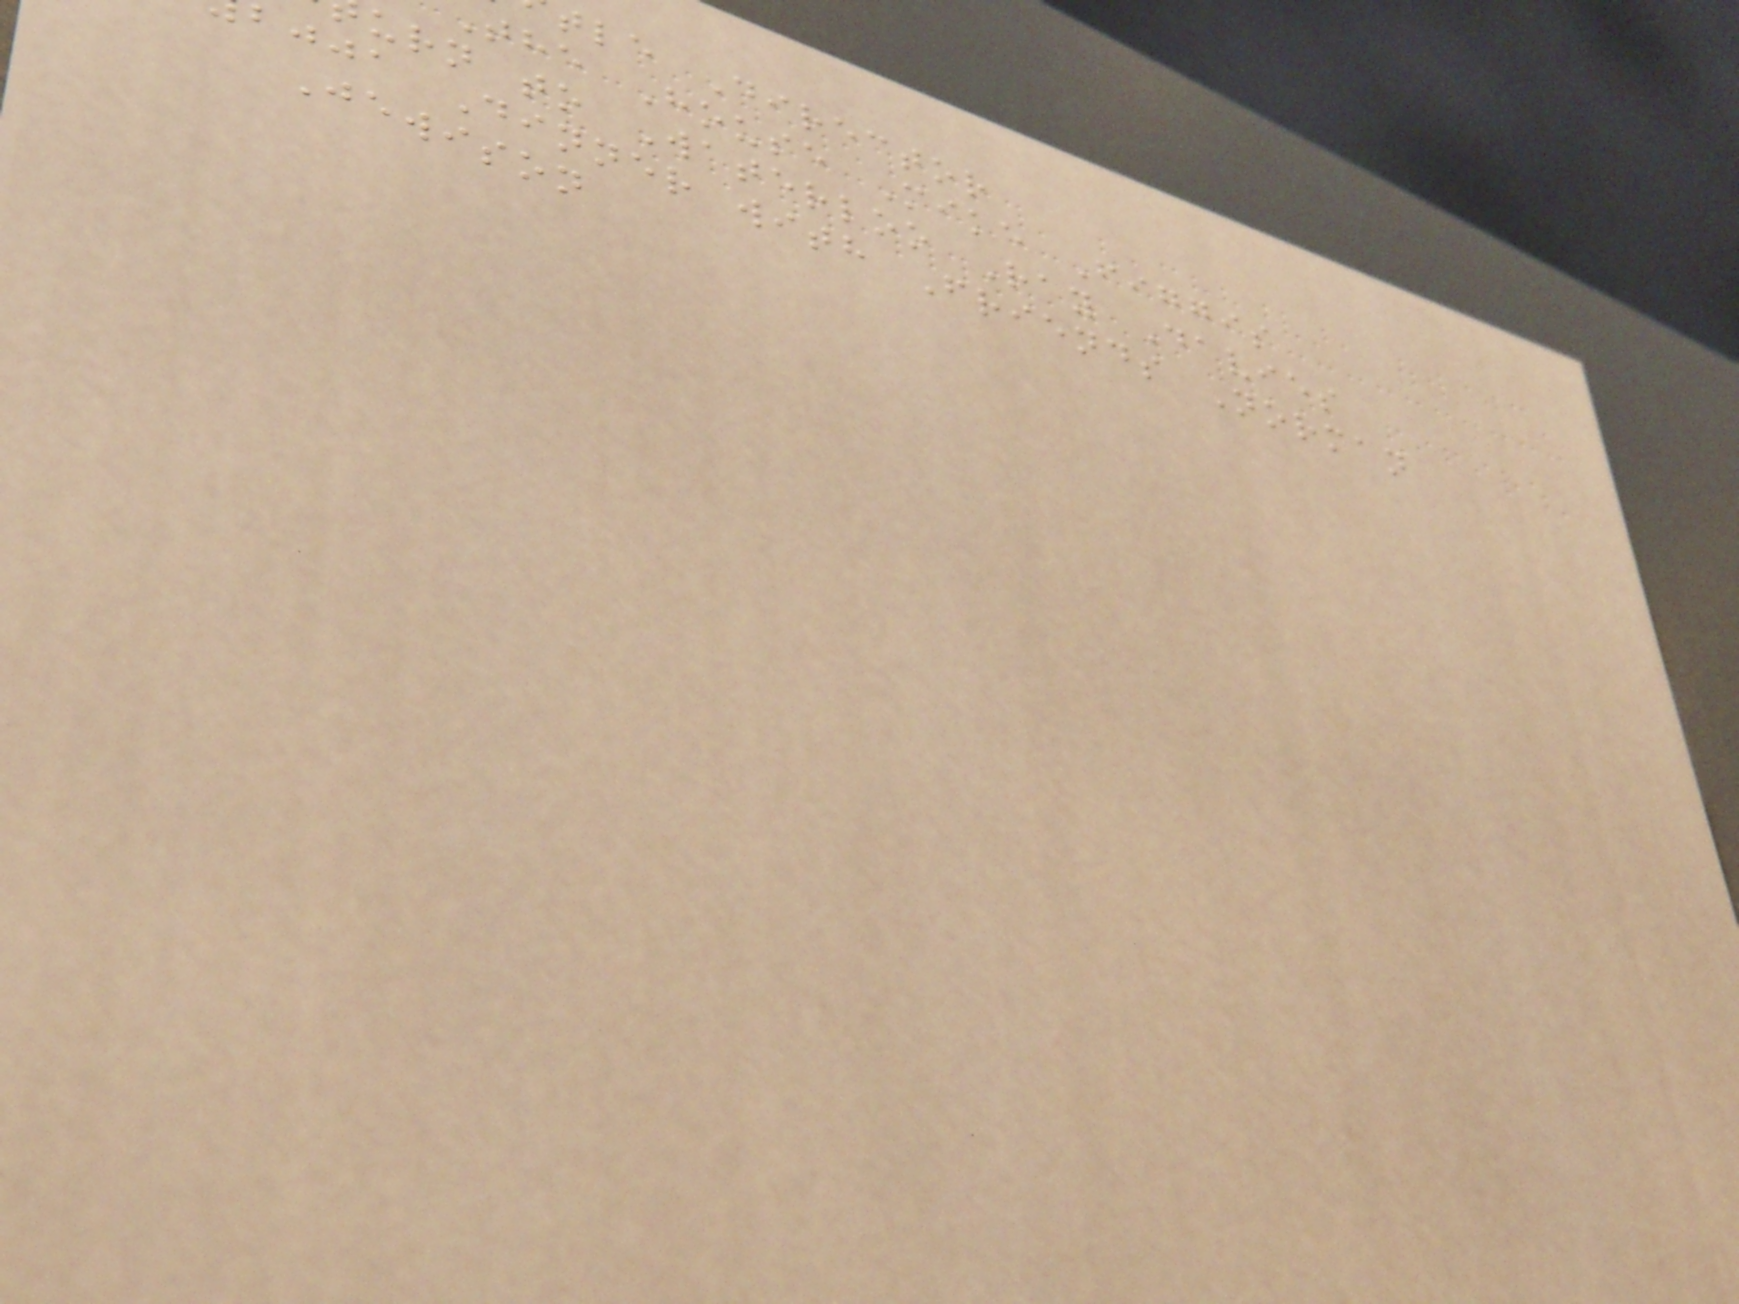tle Director
the House Mike Figgis
urn to Waterloo Ray Davies
bjja Dinner with Friends Norman
Jewison
